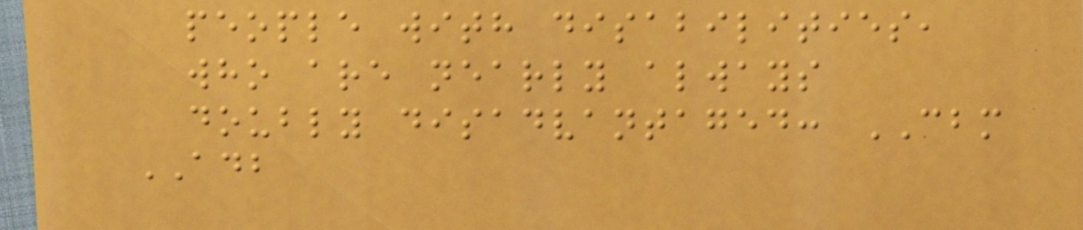people with disabilities,
who are nearly always
doubly disadvantaged: CBM
ADB
